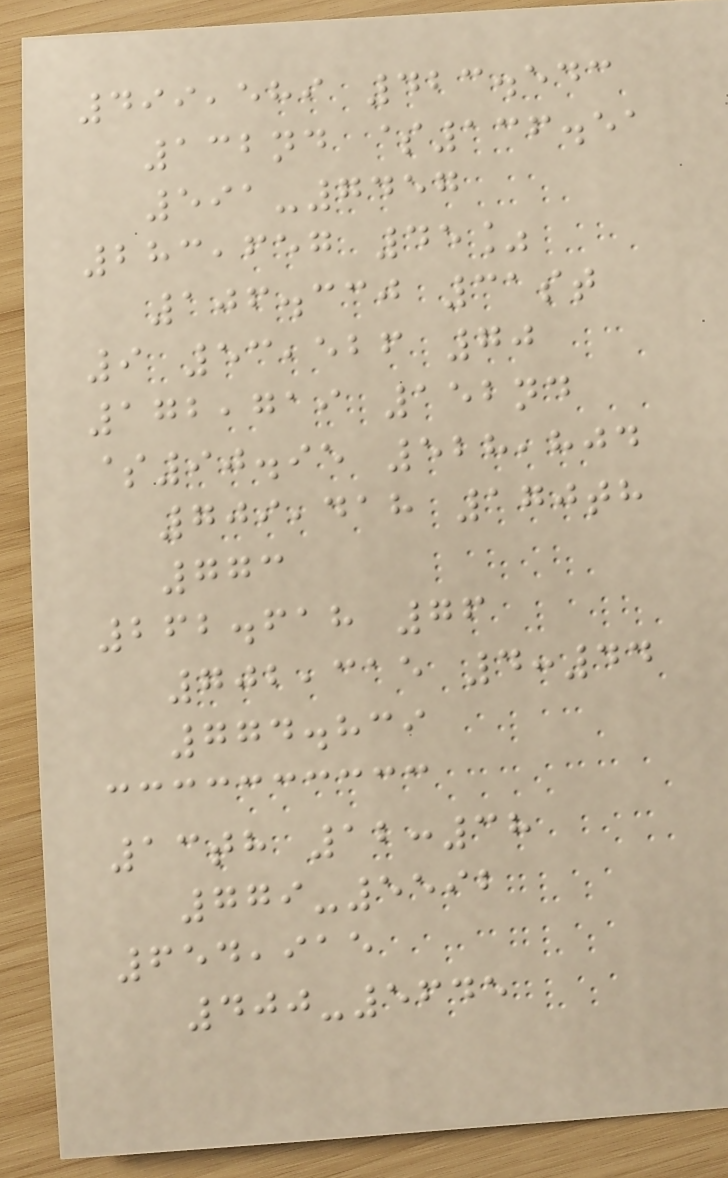499,589 423.543
132nd $136.51
591-7457
283,657 45%
106.330 31st
9 53,526 70
172,719 152nd
$90.95 528,804
709,418 170th
773
262.618 76
702,315 4:44
774.839
13th 12:38
779-5592
654,915
400-5645
